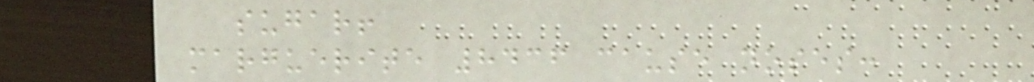sugar!
marguerite 8436 cause noses:
